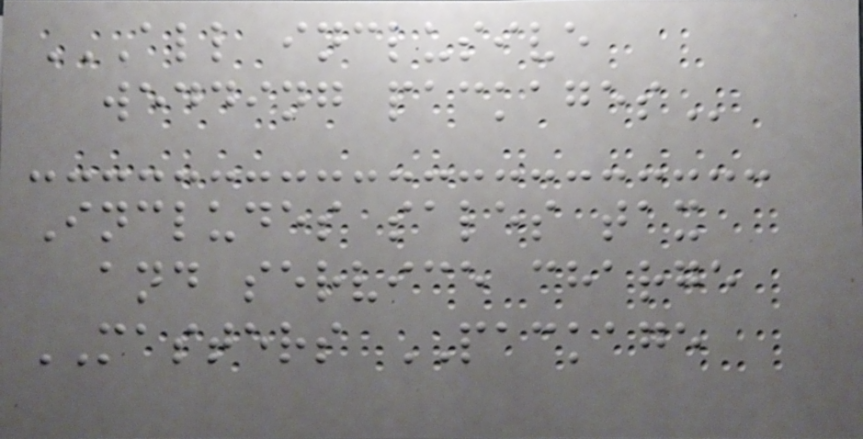ALL INCLUSIVE
WEDDING PACKAGES
Includes sales tax
and service charge
MASTERS PACKAGE
